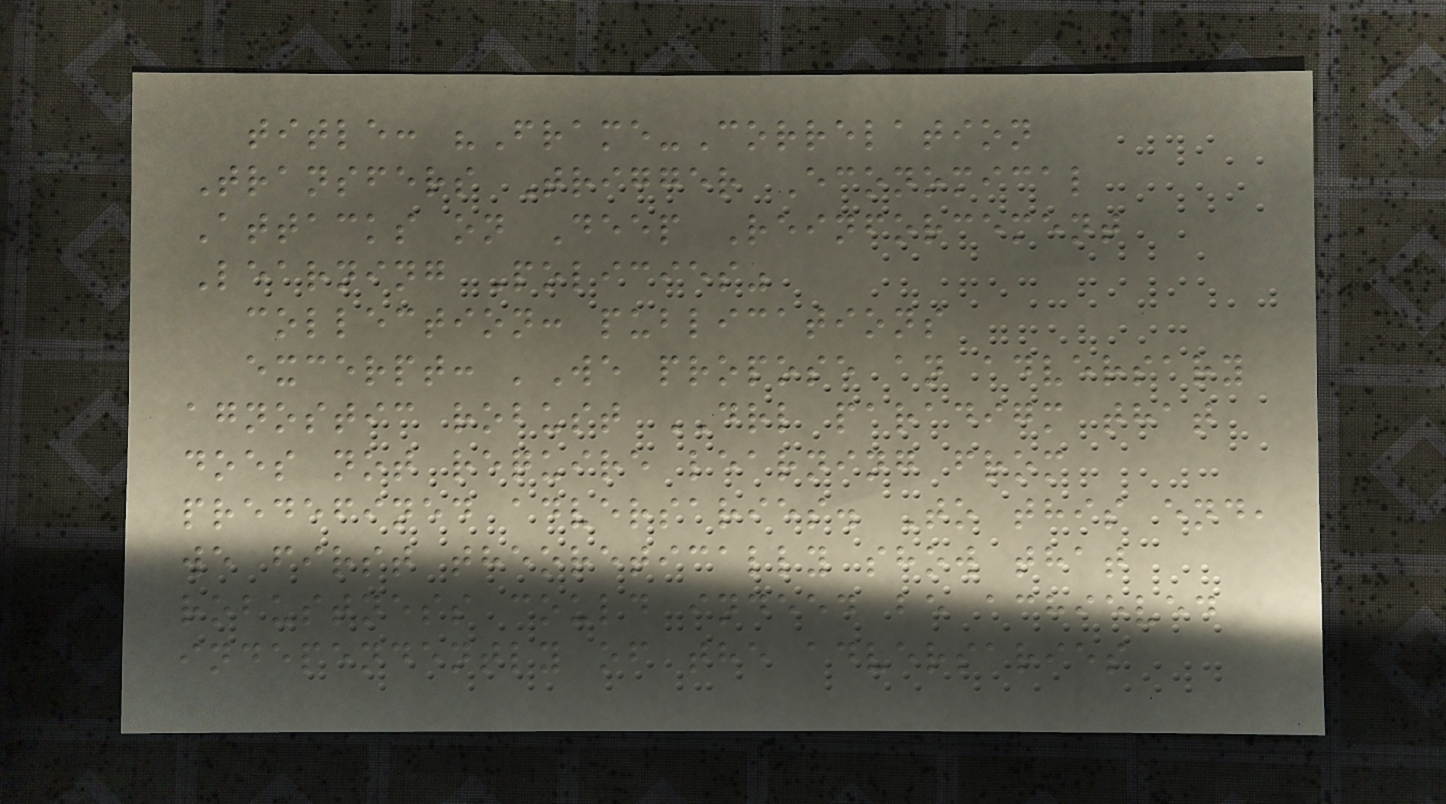title: "Frame-Correlation
Transfers Trigger Economical
Attacks on Deep Reinforcement
Learning Policies"
collection: publications
excerpt: 'We propose an adversary
agnostic robust DRL paradigm that
does not require learning from
predefined adversaries. To this end,
we first theoretically show that
robustness could indeed be achieved
independently of the adversaries
